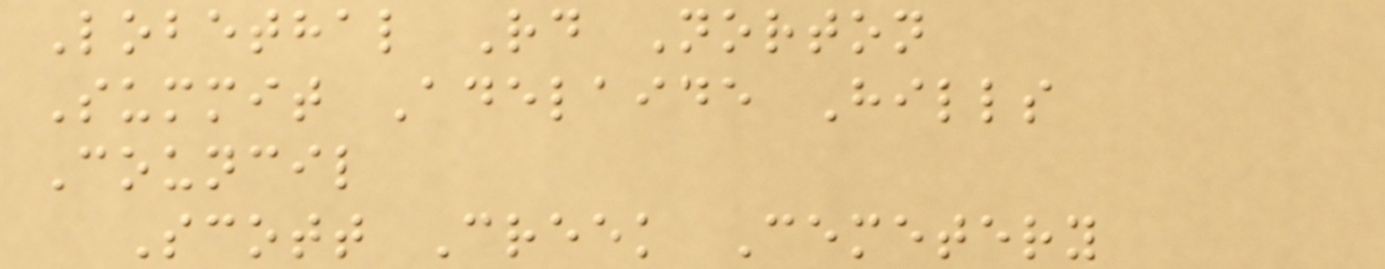Lobethal Rd Norton
Summit Adelaide Hills
Council
Scott Creek Cemetery
